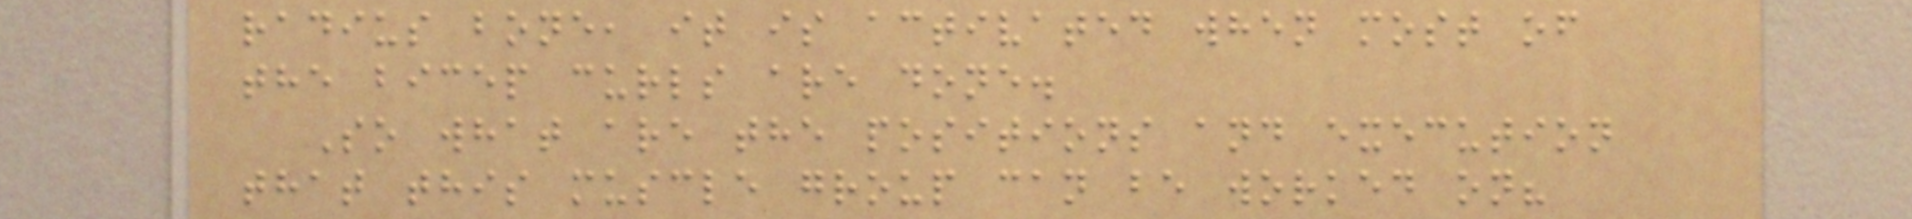radius bone, it is activated when most of
the bicep curls are done.
So what are the positions and execution
that this muscle group can be worked on?
